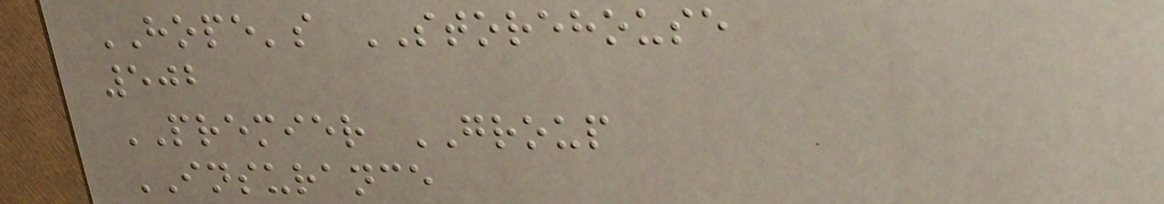HOPE's STOREHOUSE
502
PREMIER GROUP
INSURANCE
